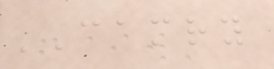CAMRY
